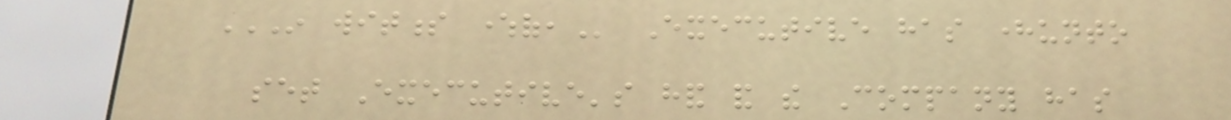IN WITNESS WHEREOF, Executive has hereunto
set Executive's hand and the Company has
